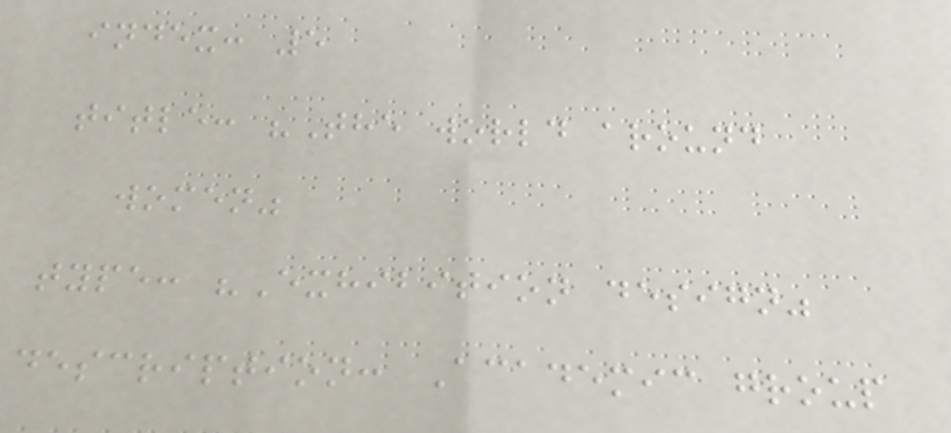index: 5
title: "The world around
women"
type: "Exhibition design"
description: Academic group
